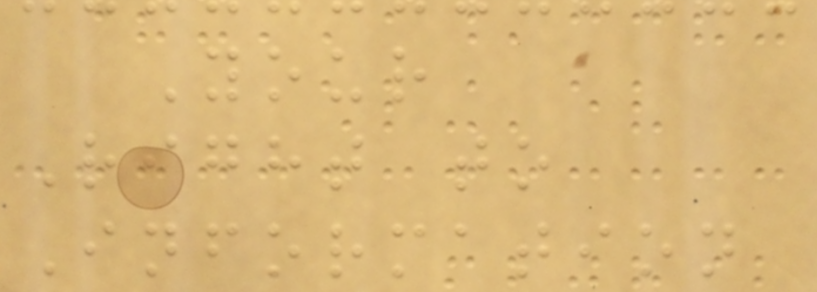Your
Right to
Information
